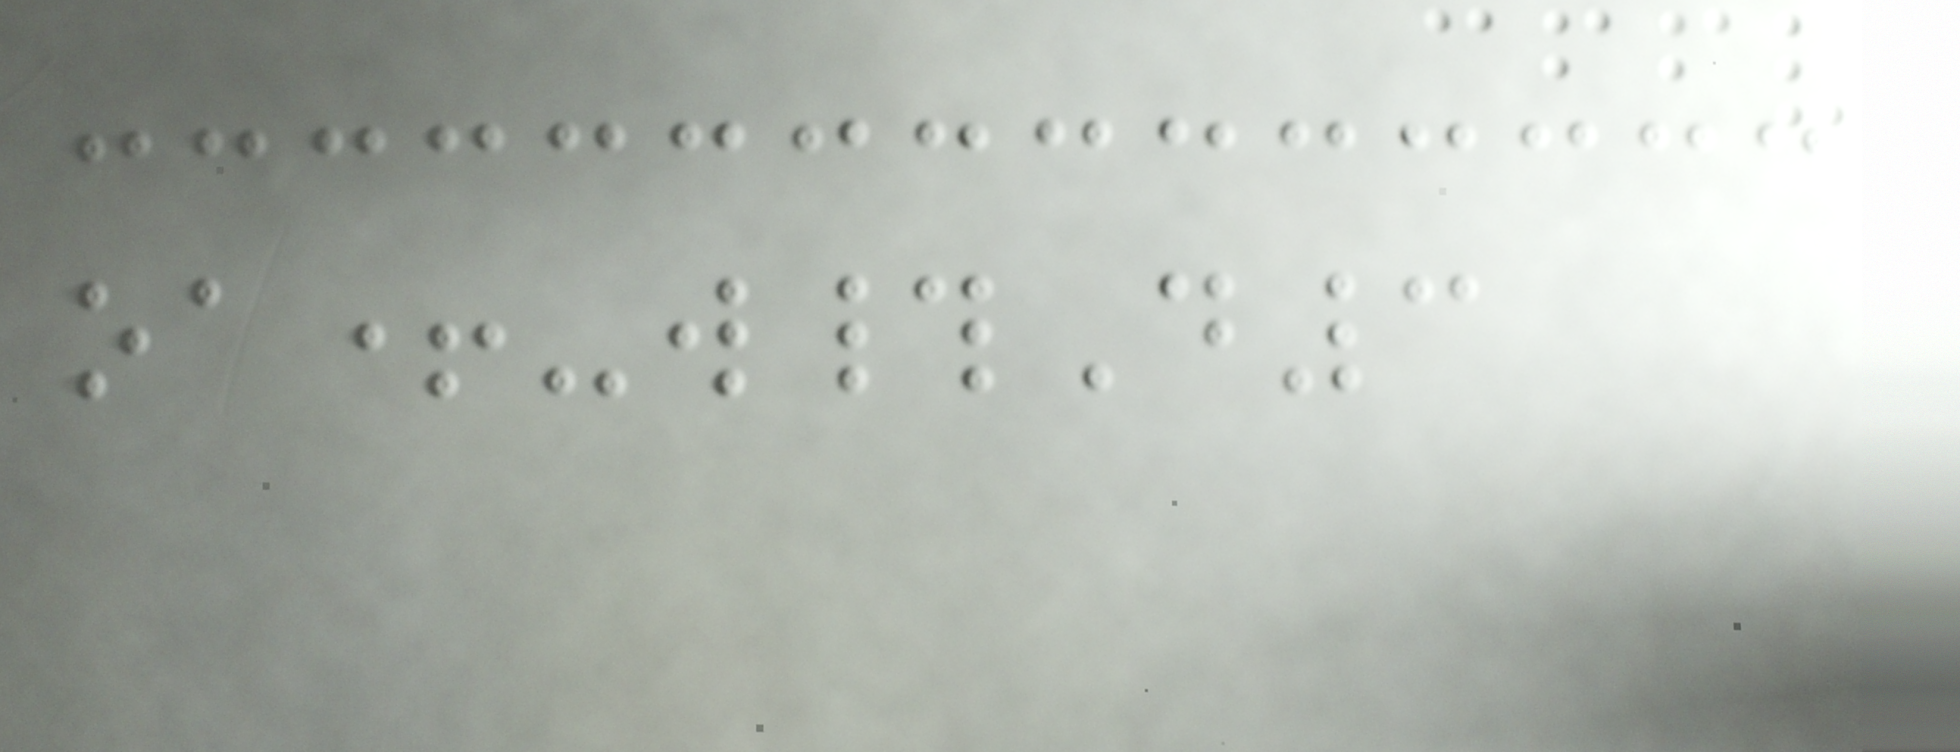oa+-w#D3
